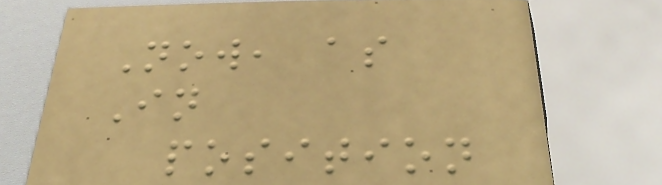Now, as
In
position
